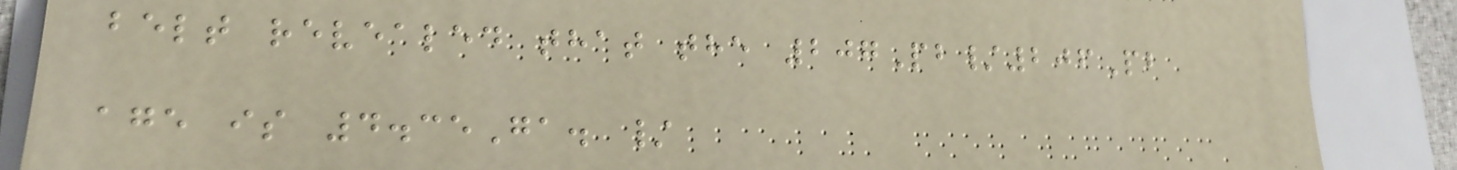belt revealed that the 207Pb/206Pb
age is 4.35Ga. /
